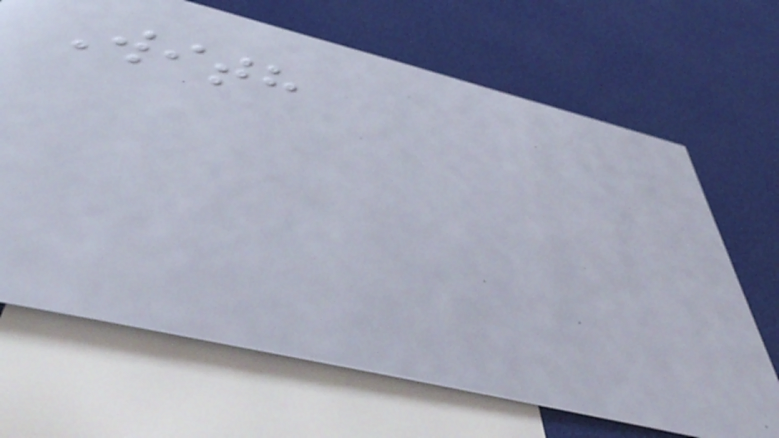With
